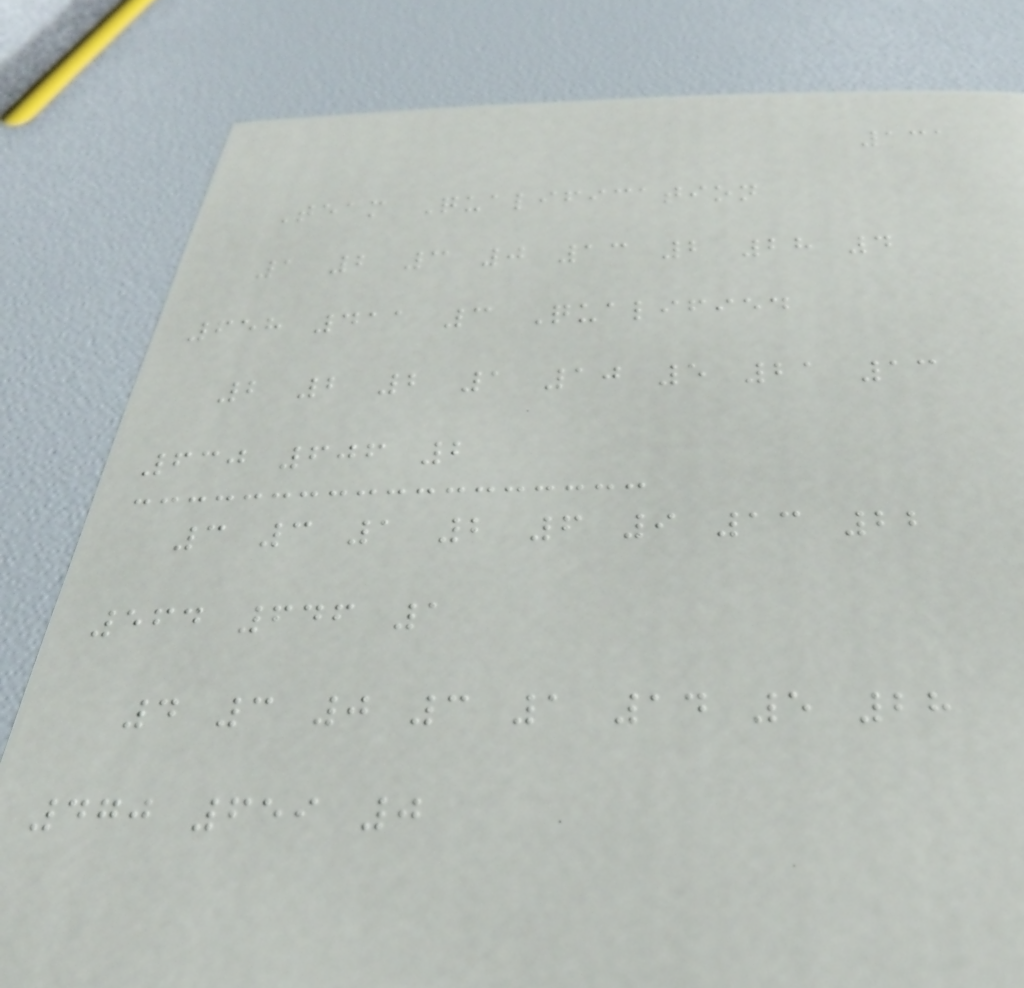131
Team Qualification
1 2 3 0 13 2 28 4
658 411 3 Qualified
2 2 2 1 10 5 21 13
630 606 2
3 3 1 2 6 9 13 22
564 646 1
4 3 0 3 1 14 5 28
470 659 0
